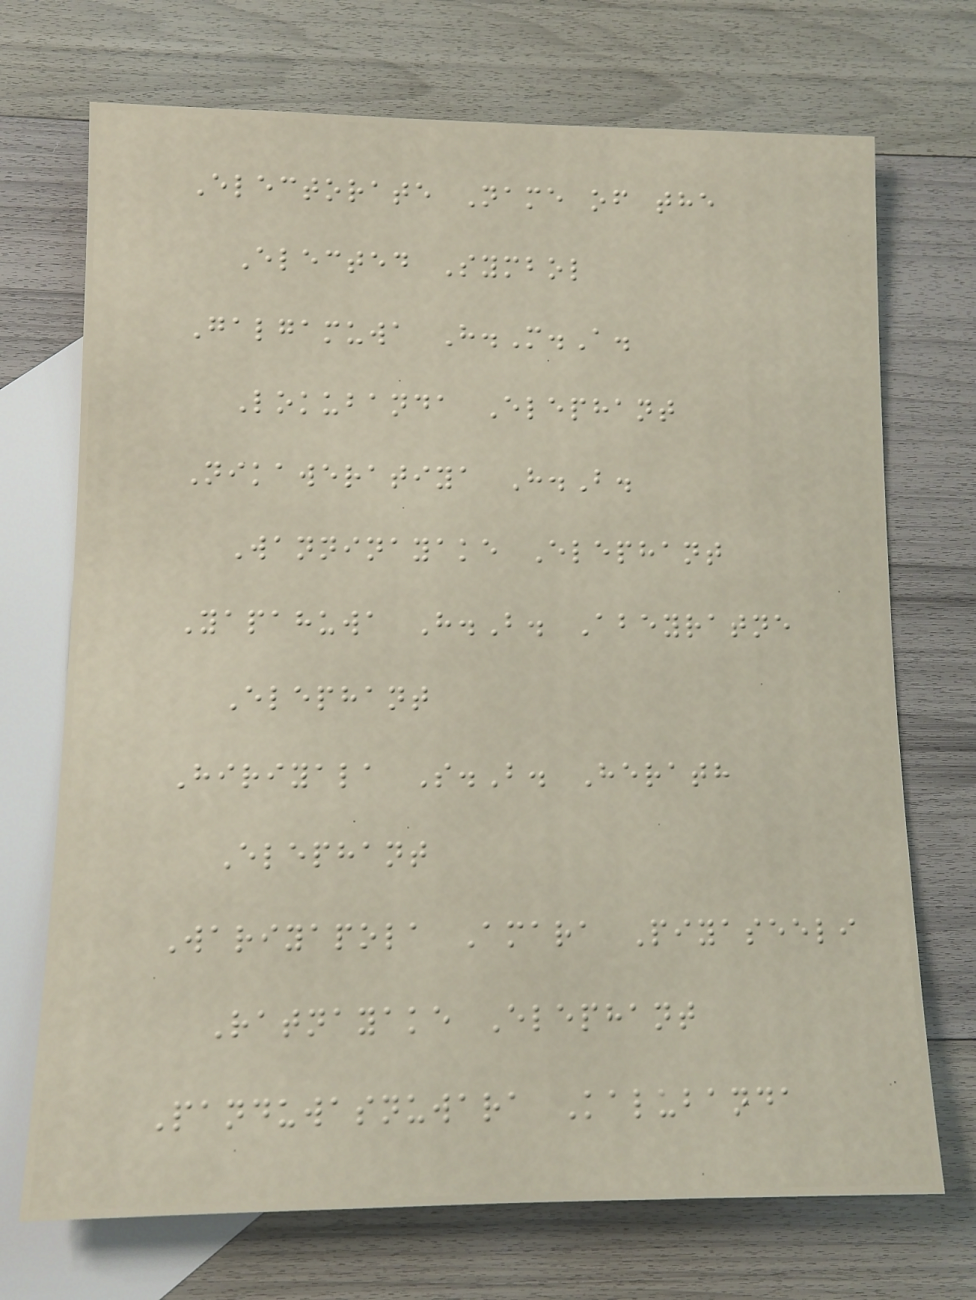Electorate Name of the
Elected Symbol
Galgamuwa H.M.A.
Lokubanda Elephant
Nikaweratiya H.B.
Wanninayake Elephant
Yapahuwa H.B. Abeyratne
Elephant
Hiriyala S.B. Herath
Elephant
Wariyapola Amara Piyaseeli
Ratnayake Elephant
Panduwasnuwara Kalubanda
